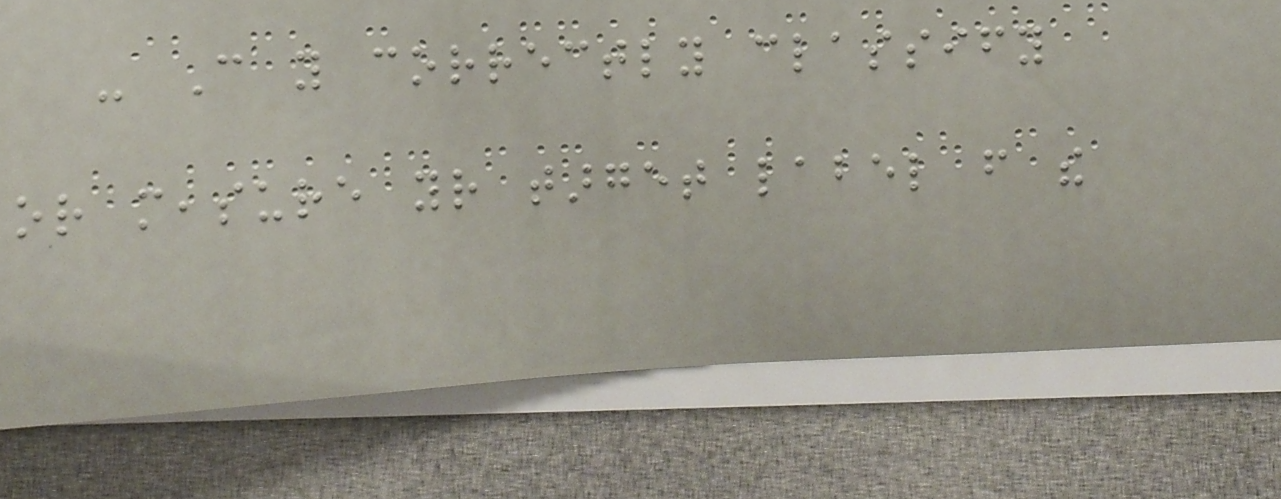- Can you correctly classify
or measure your target label from the
